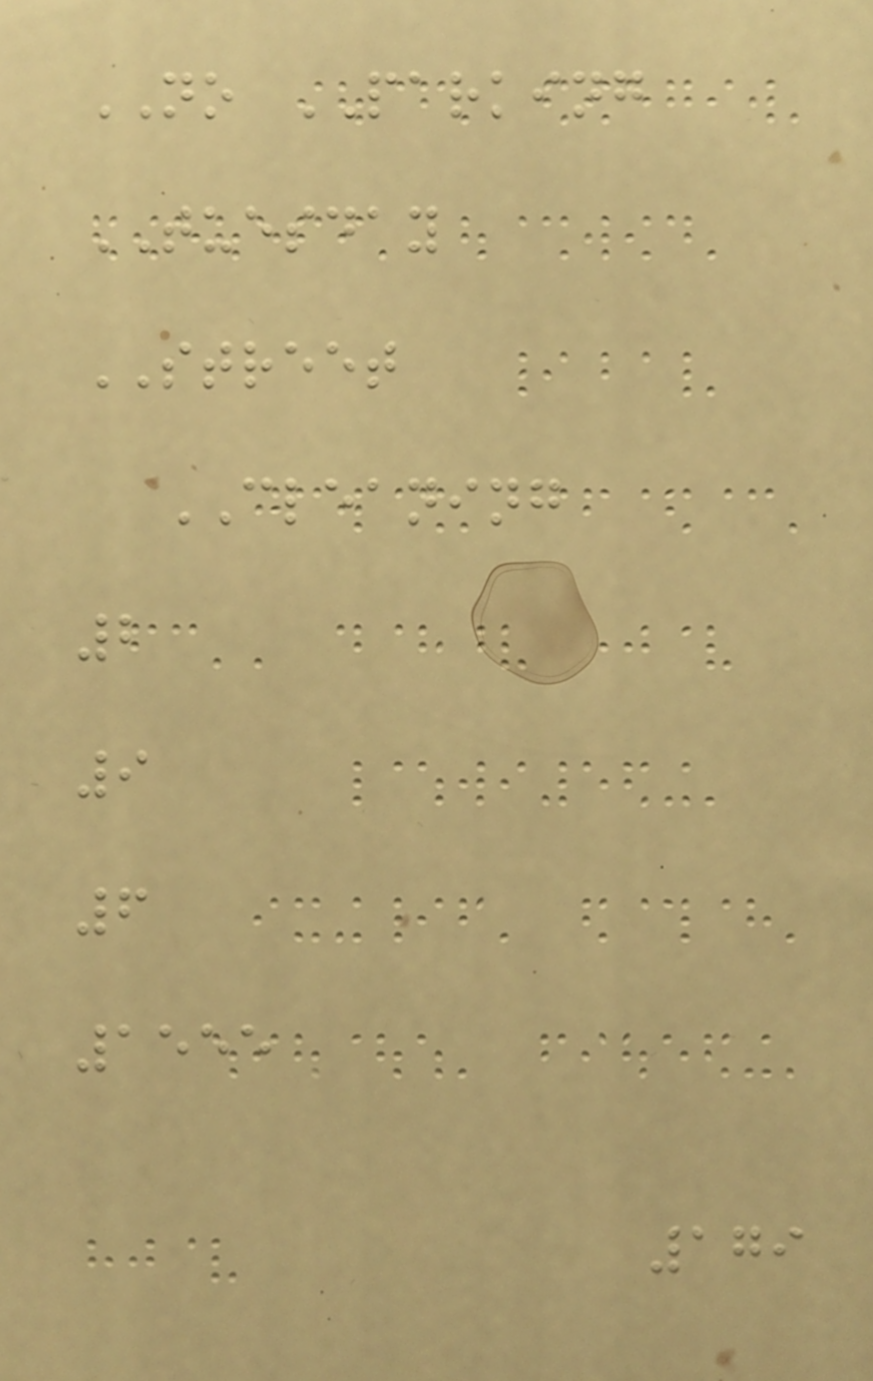NO PARKING
TUESDAY
STREET
CLEANING
2
9
6
1555
179
